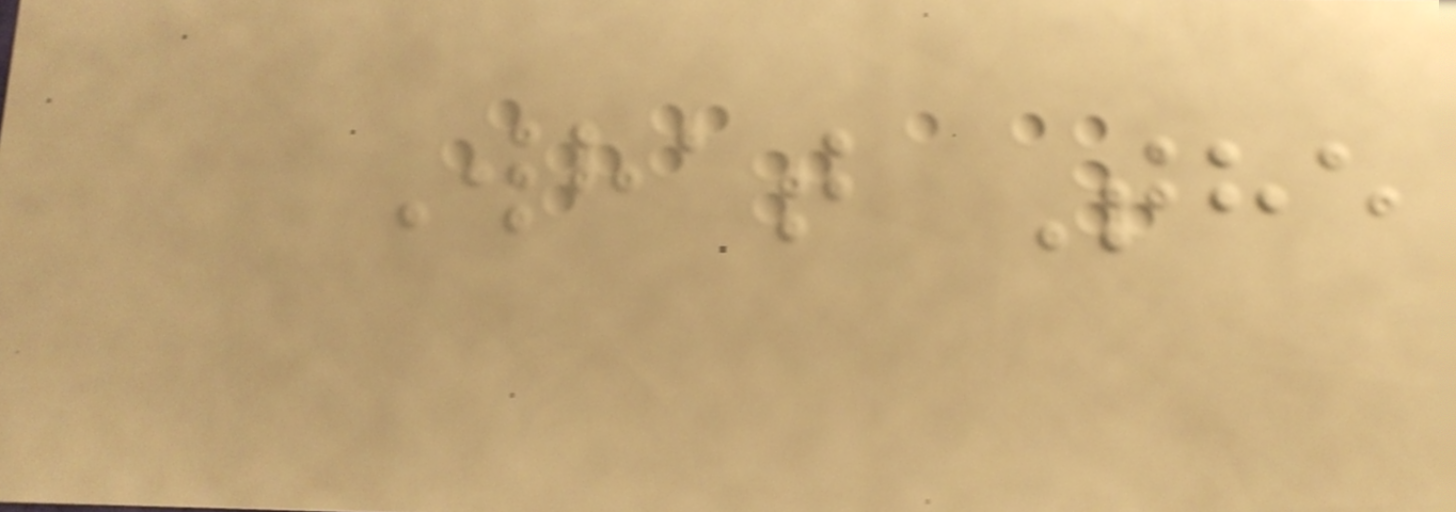What The
